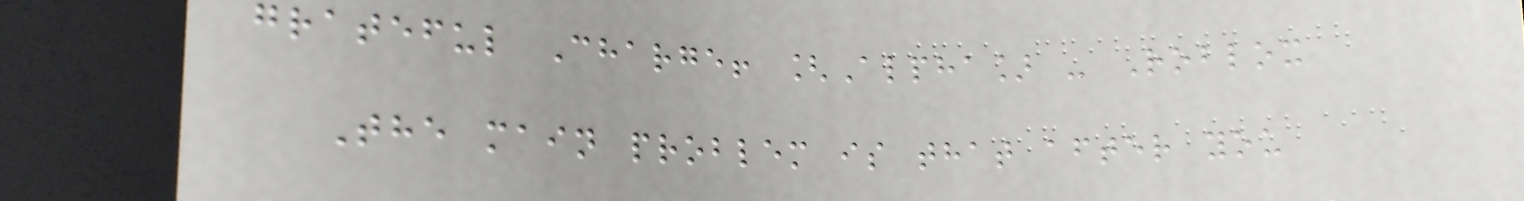grateful Charge! [Alpha] - Roblox
The main problem is that after you
